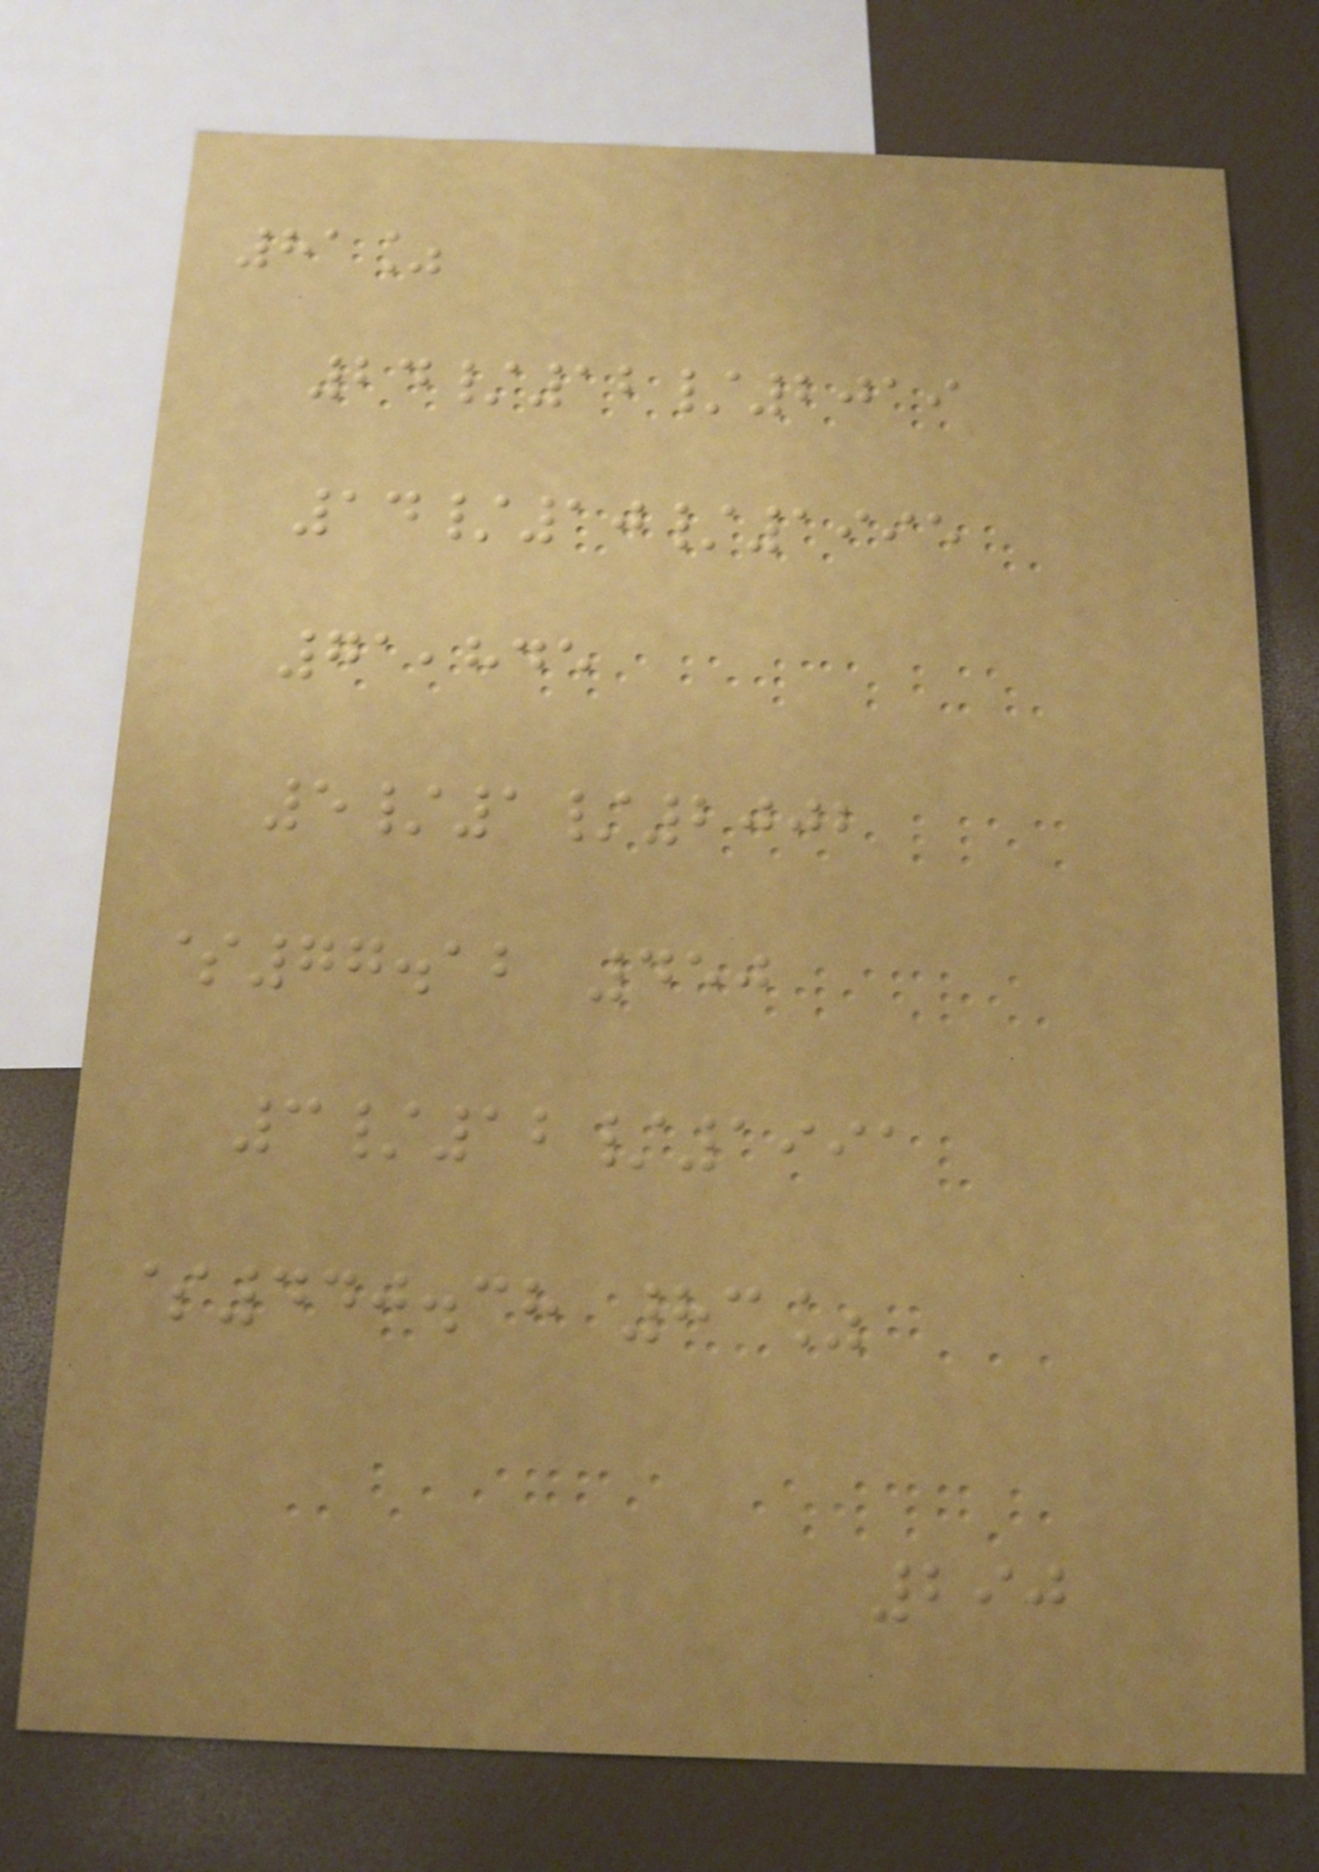81%
24/12/2019
14/10/1995
71,845
5/1/2002
$77.12 450
3/12/1991
$440.38 83%
290
